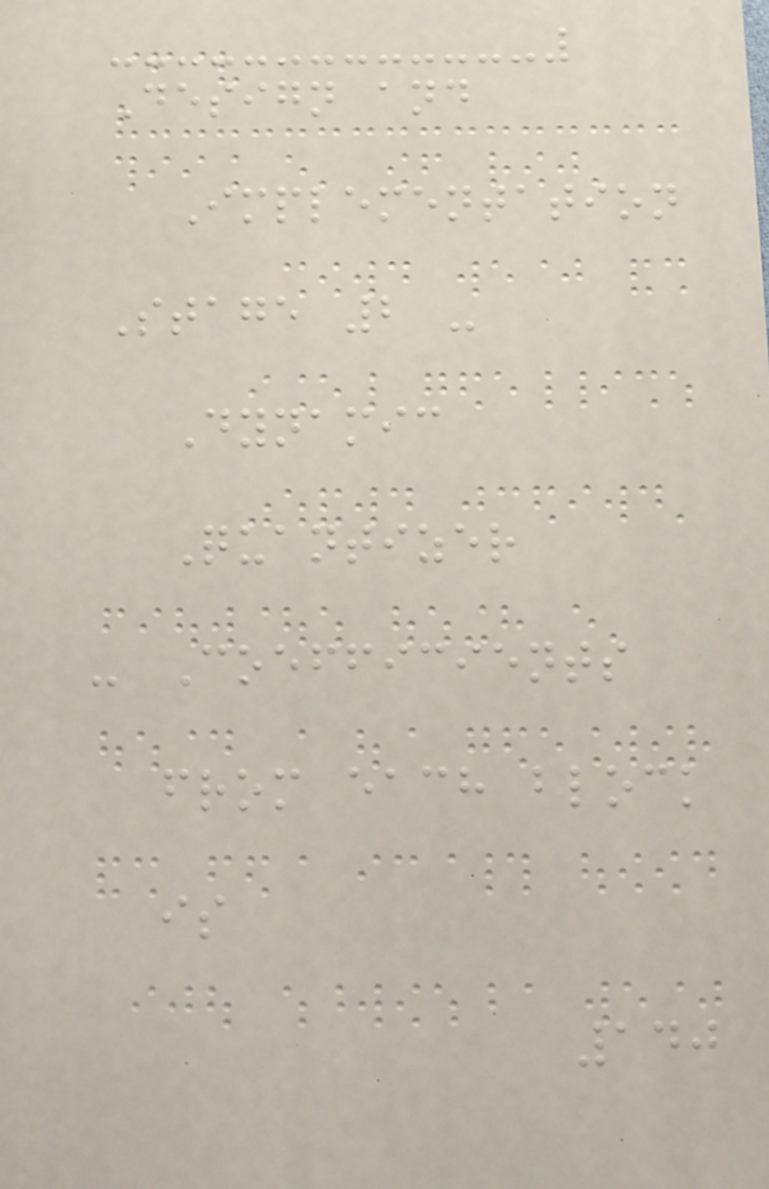Design and
Implementation
Stage 2 -
Dynamic
Quantizer
- Coefficients
from each block
is
140
